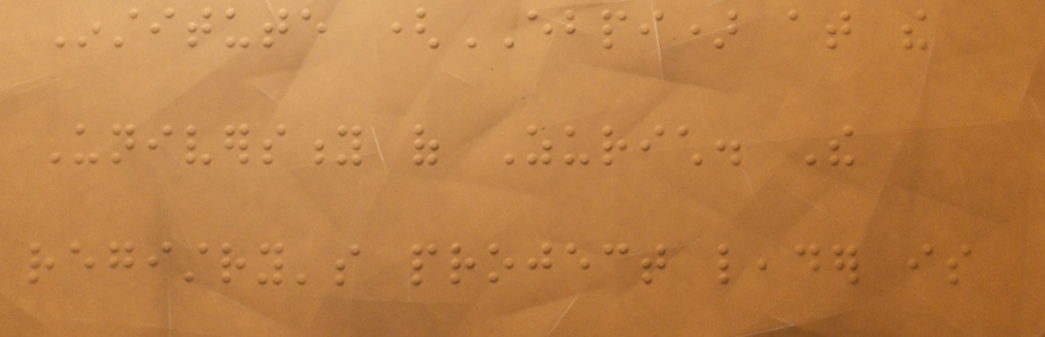Institute (EBPI) at the
University of Zurich. The
registry's project leader is
